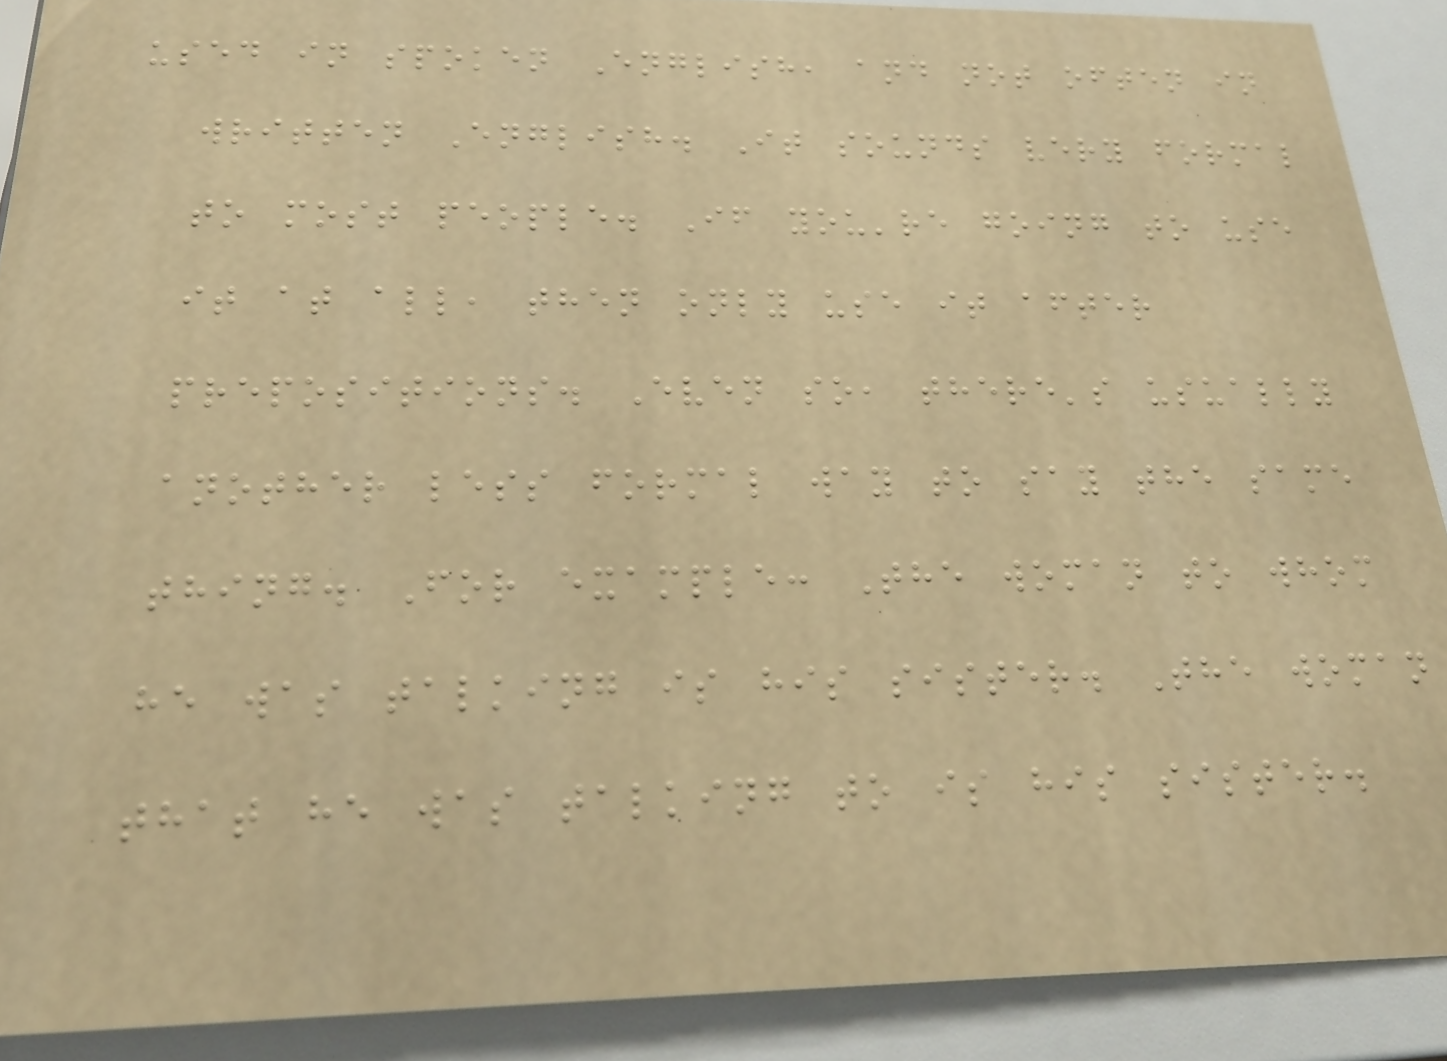used in spoken English, and not often in
written English. It sounds very formal
to most people. If you're going to use
it at all, then only use it after
prepositions. Even so, there's usually
another less formal way to say the same
thing. For example: The woman to whom
he was talking is his sister. The woman
that he was talking to is his sister.
